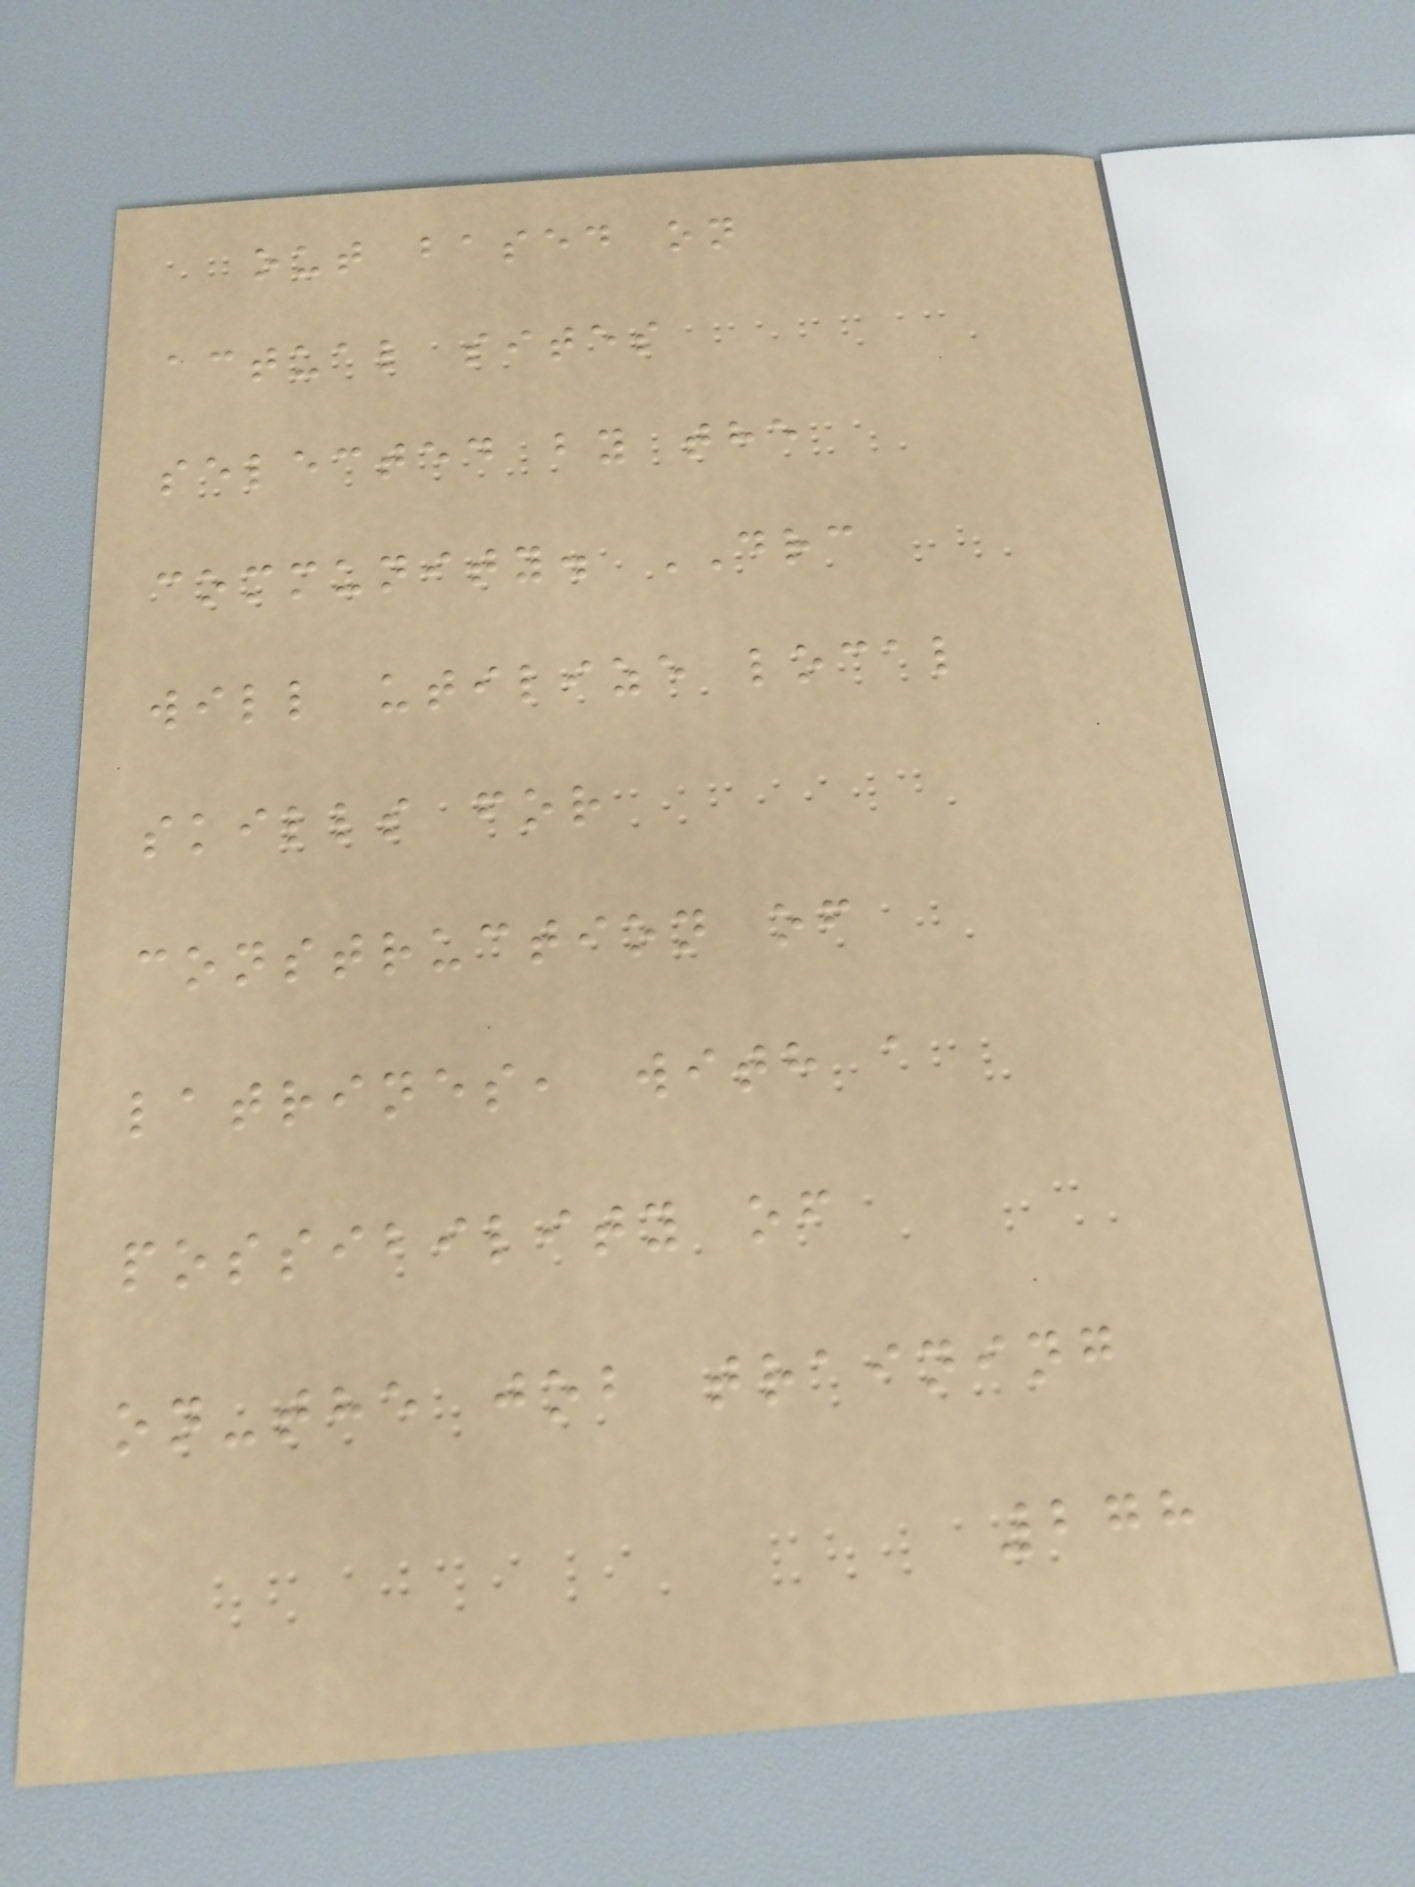out based on
actual sites
selected by the
community. DRC
will utilize local
skills for
construction of
latrines, with a
possibility of
on-the job training
278
